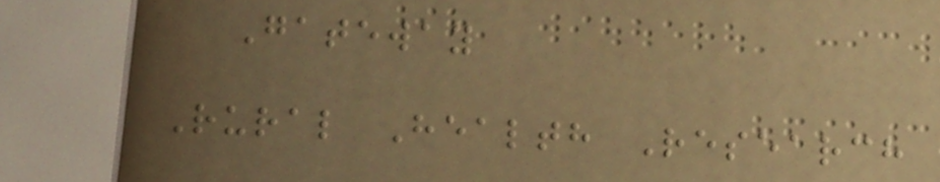Gateway
Rural Health Research
